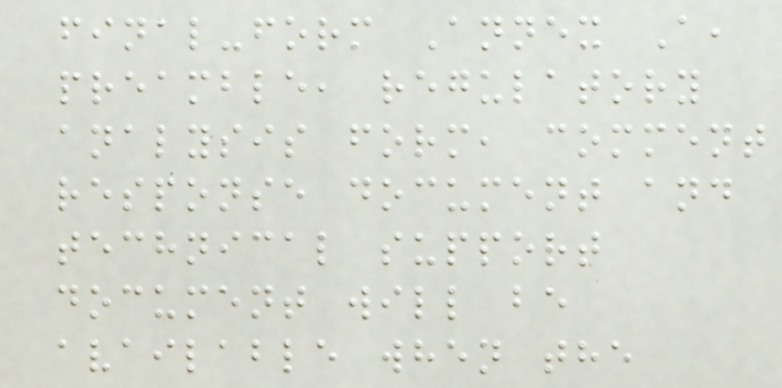final-form Annex A,
preamble, regulatory
analysis form, comment
response document and
technical support
document will be
available when the
